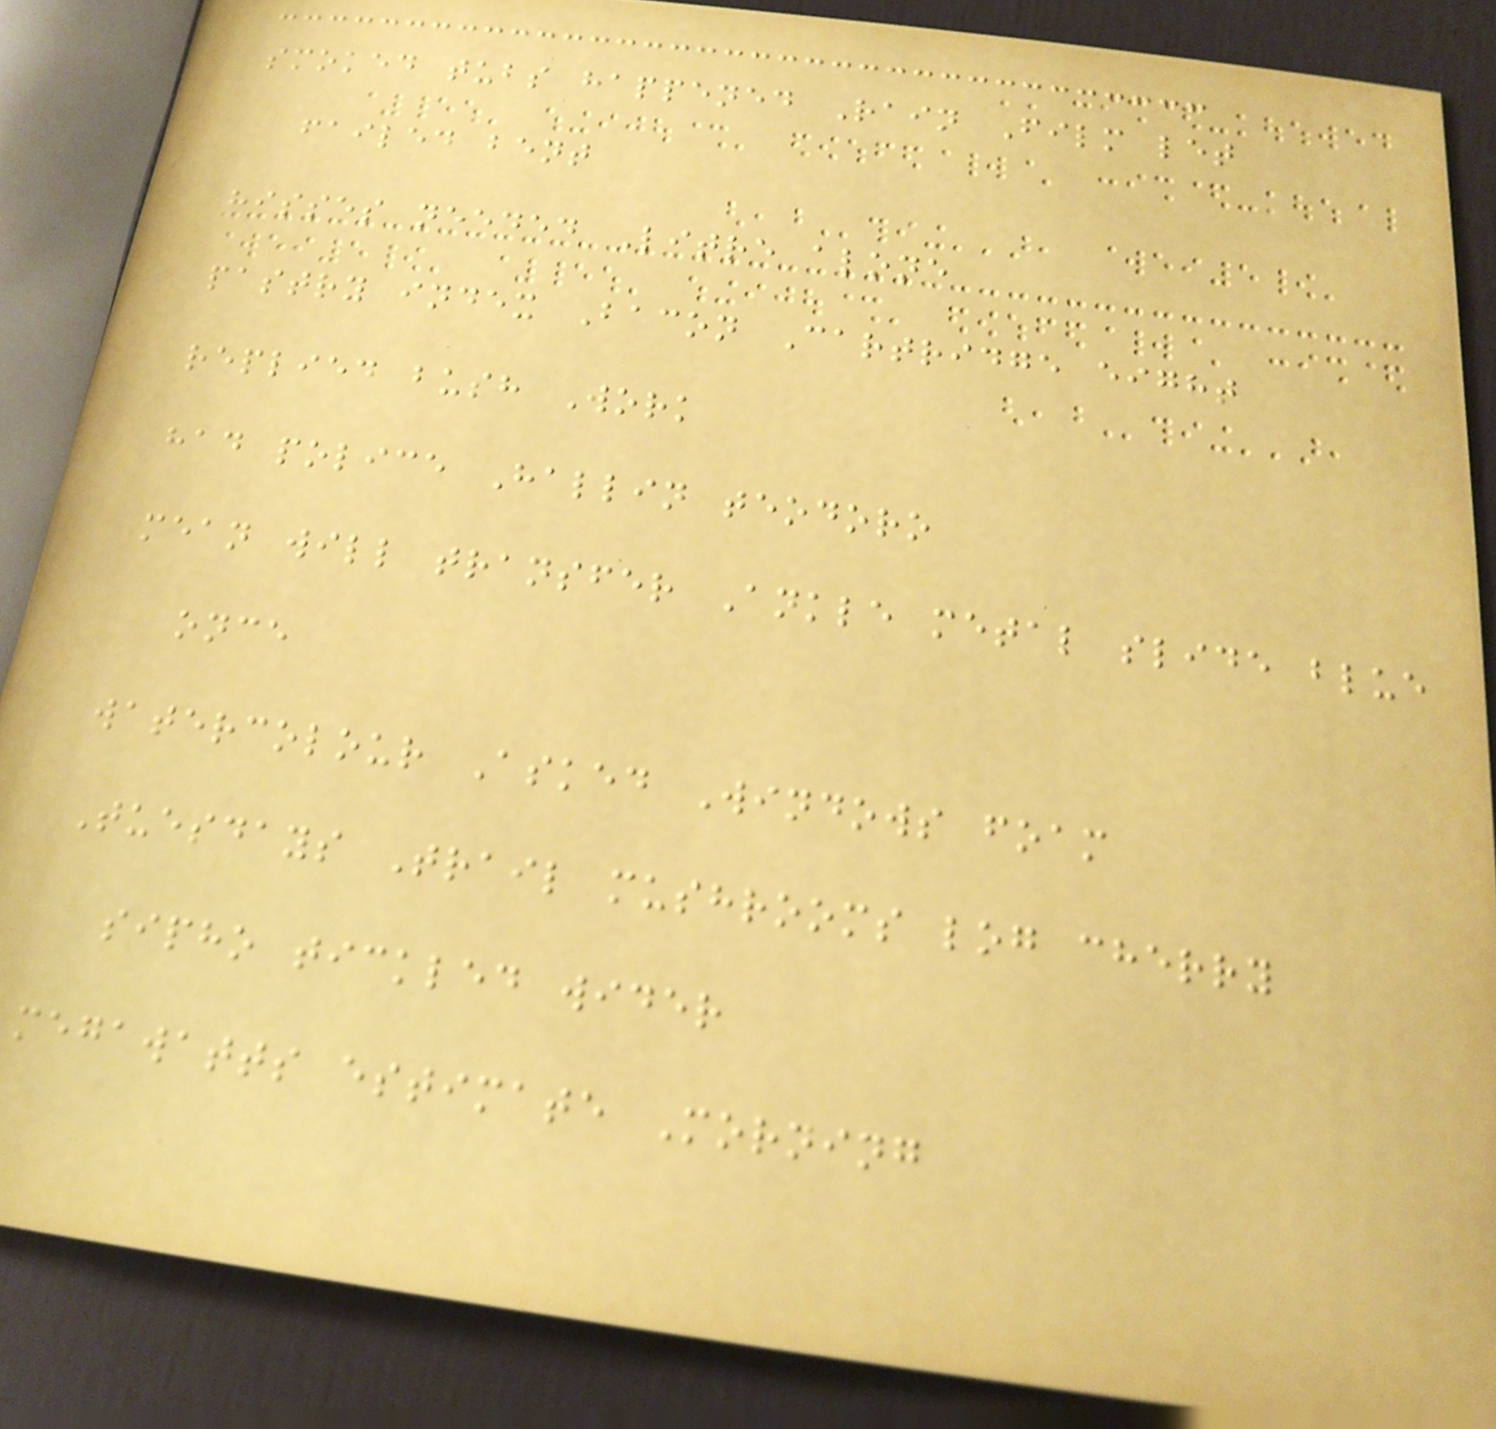smoked tubs happened Rain Film let
failed bent
hisses needed Litre alone
pastry index Bacon Cartridge eight
replied bush Work
had police Hallin teodoro
mean will transfer Ankle metal slide blue
once
watercolour Asked Windows foam
Tuesdays Trail mushrooms log cherry
sipho tickled wider
megawatts estimate Morning
